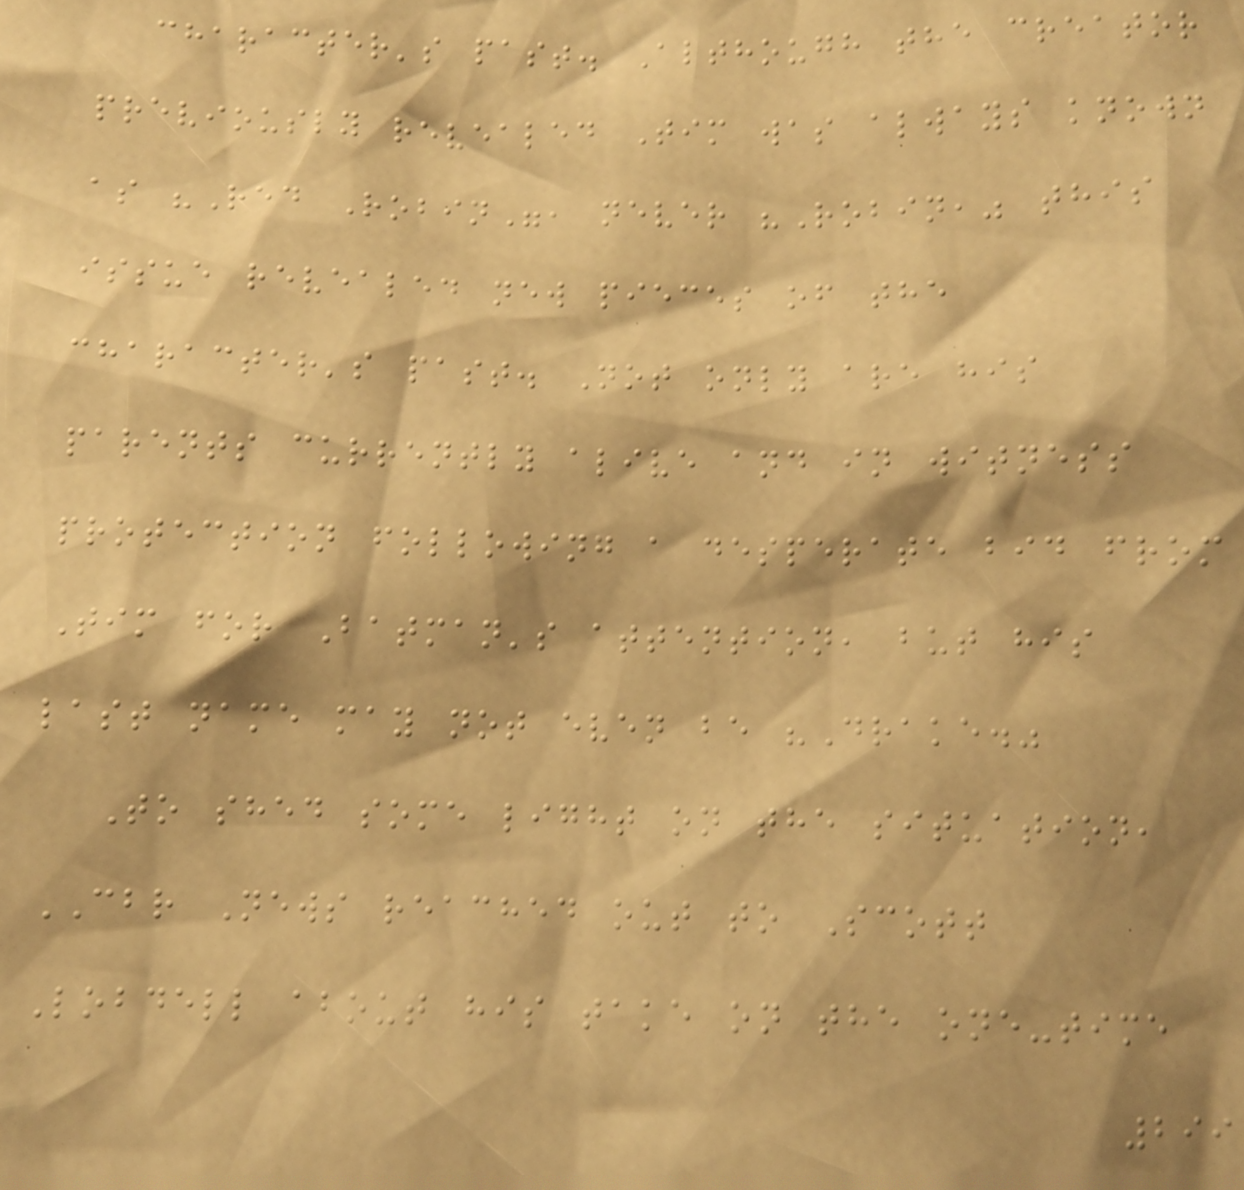character's past. Although the creator
previously revealed Tim was always known
as "Red Robin", never "Robin," this
issue revealed new pieces of the
character's past. Not only are his
parents currently alive and in witness
protection following a desperate bid from
Tim for Batman's attention, but his
last name may not even be "Drake."
To shed some light on the situation,
CBR News reached out to Scott
Lobdell about his take on the one-time
299
